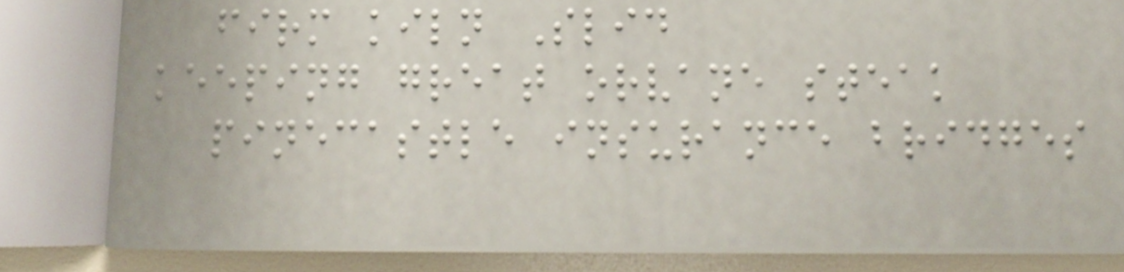firm kiln Slid
keeping great orvane steak
pinecastle insurance bridges
